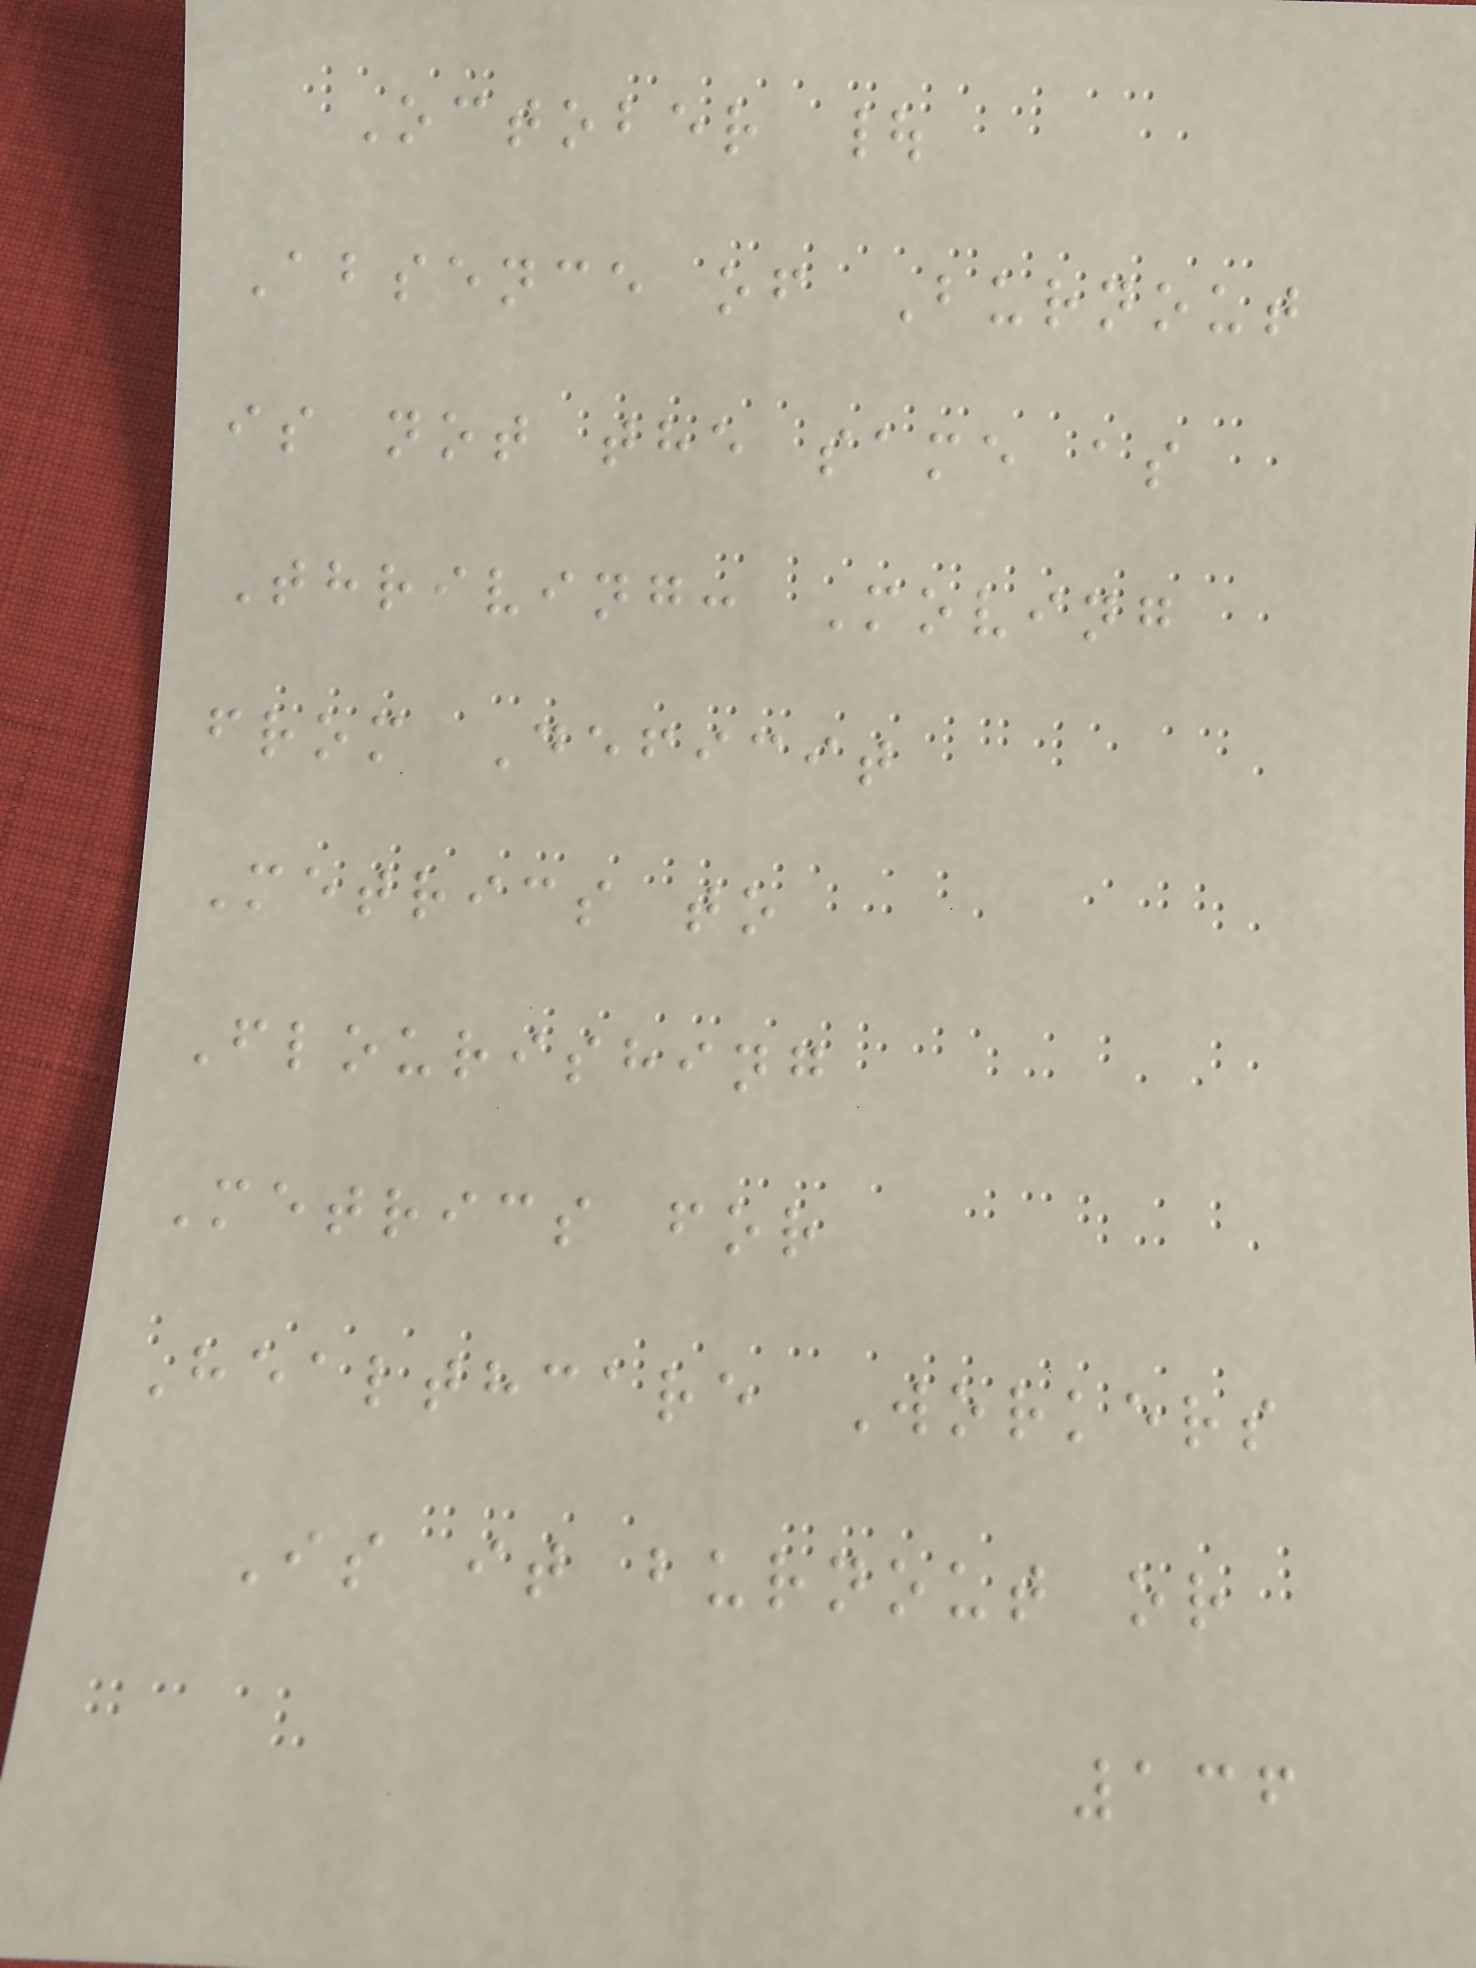October |
Absence of Burnout
is not the same as
Thriving: Moving
from Deficit
Metrics to
Flourishing
Metrics for
Healthcare Workers
Is it burnout or
136
